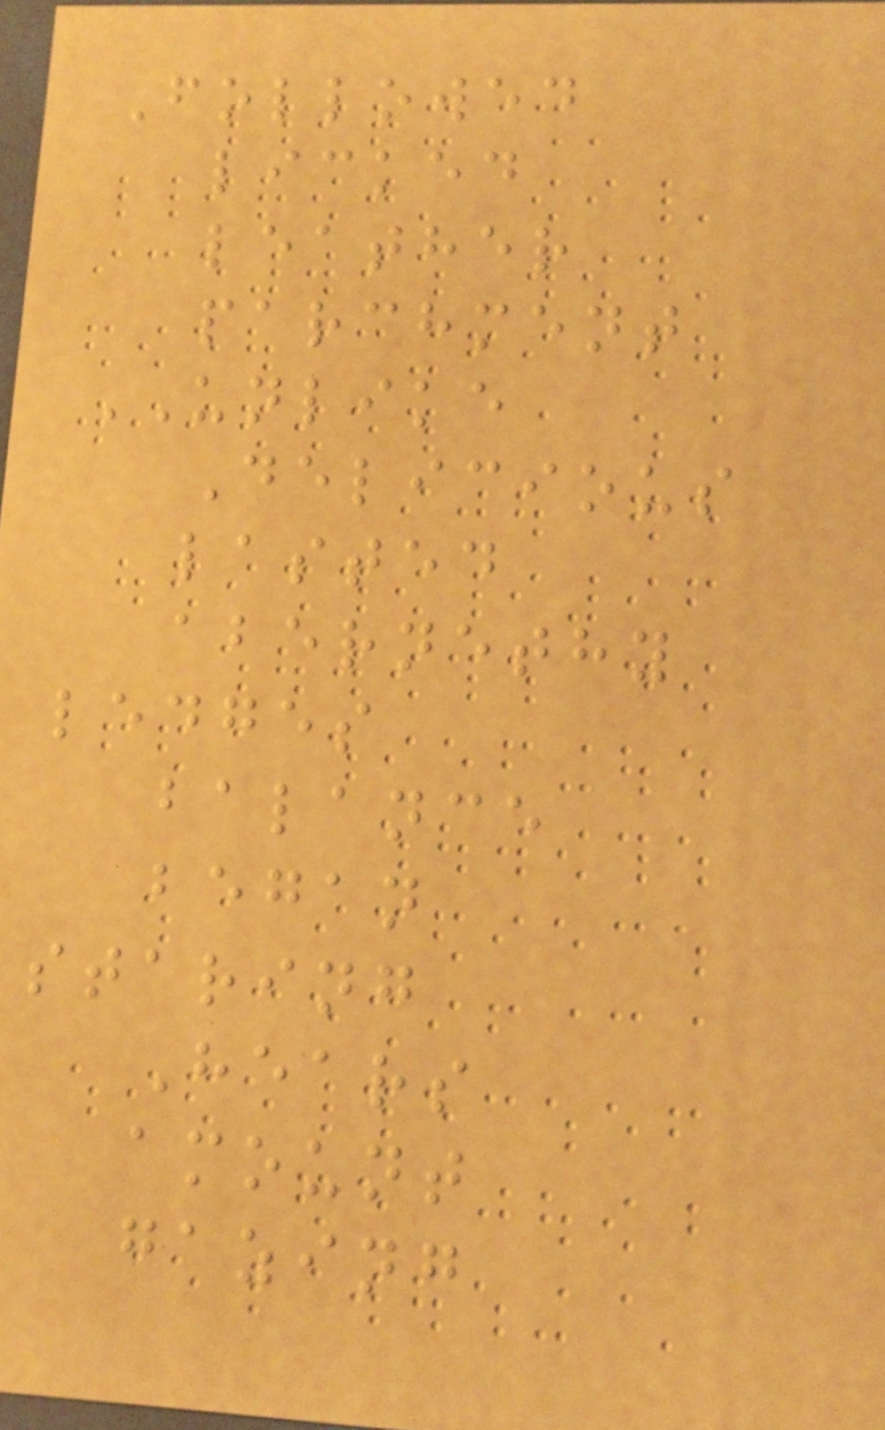Followed
licked
leather
parchment
UNLIKE
Delicious
lasted
abernethy
ledges
balance
began
staring
Hears
amount
gazing
